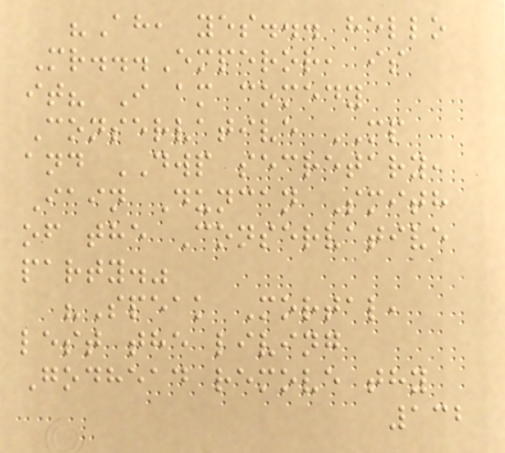"Ah, yes... hello
Mr...Emperor, is
it? I am comedy
Conservative MP
and DWP secretary,
Iain Duncan Smith
of the Conservative
party."
"Speak Mortal,
lest the living
Godhead remove thy
132
